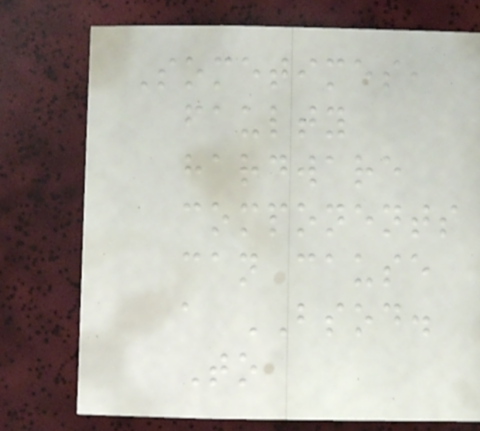Sometimes,
faulty
hardware
components
can cause
a BSOD.
To
